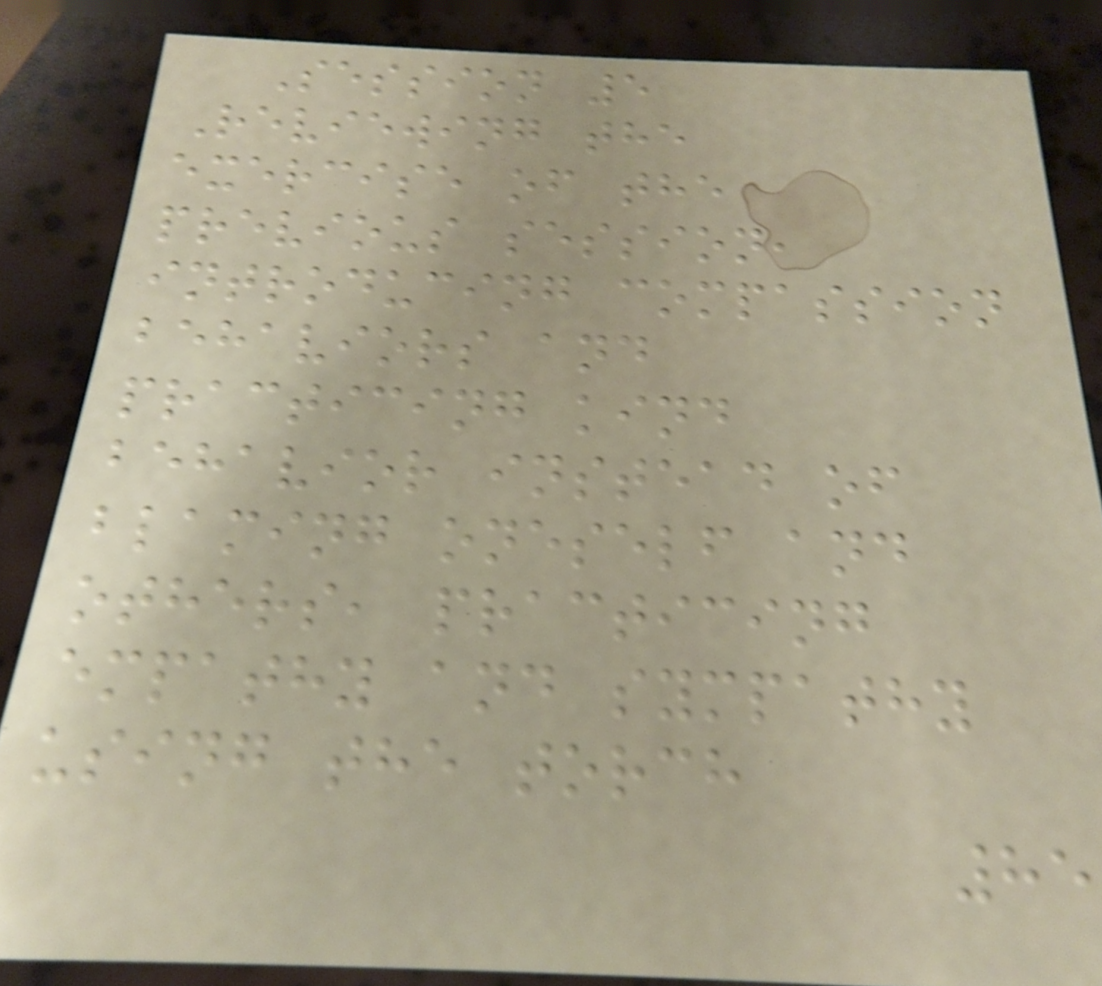Session 5
Reviewing the
exercise of the
previous session,
introducing compassion
behaviors and
practicing kind
behavior instead of
blaming oneself and
others, practicing
empathy and sympathy
using the torch
85
